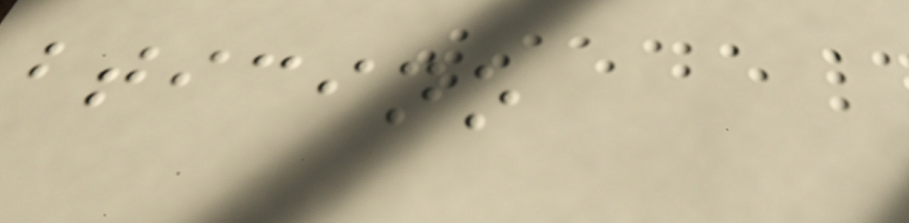bticino
